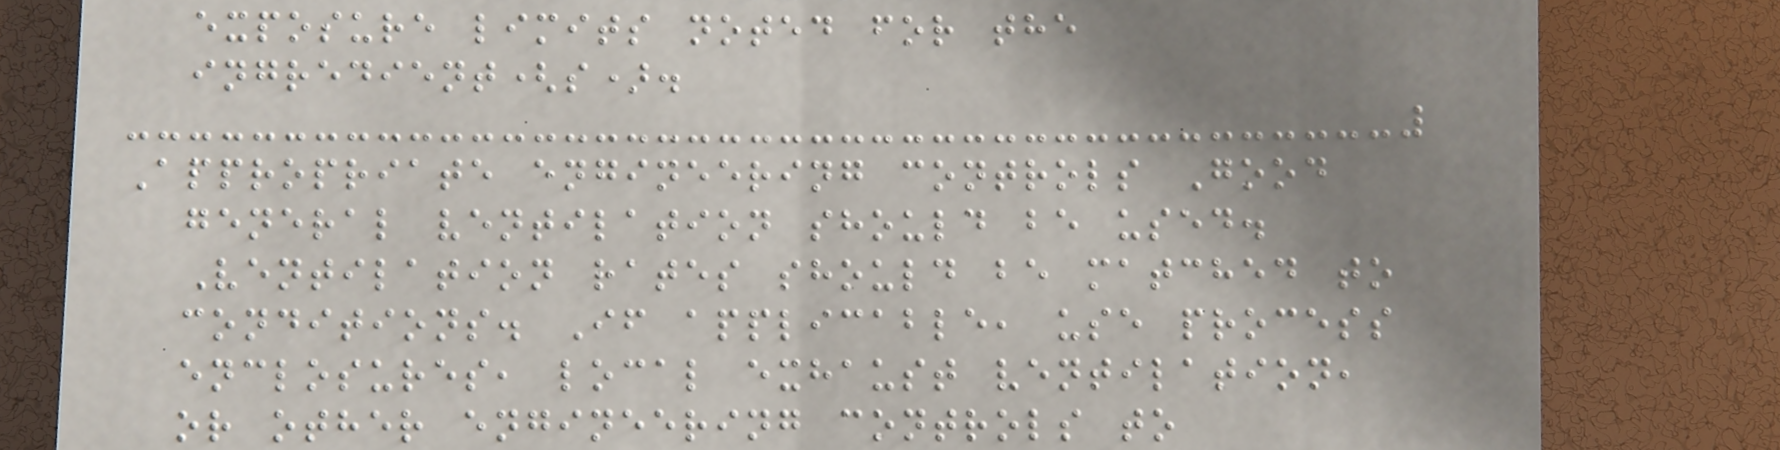exposure limits noted for the
ingredient(s).
Appropriate engineering controls Good
general ventilation should be used.
Ventilation rates should be matched to
conditions. If applicable, use process
enclosures, local exhaust ventilation,
or other engineering controls to
